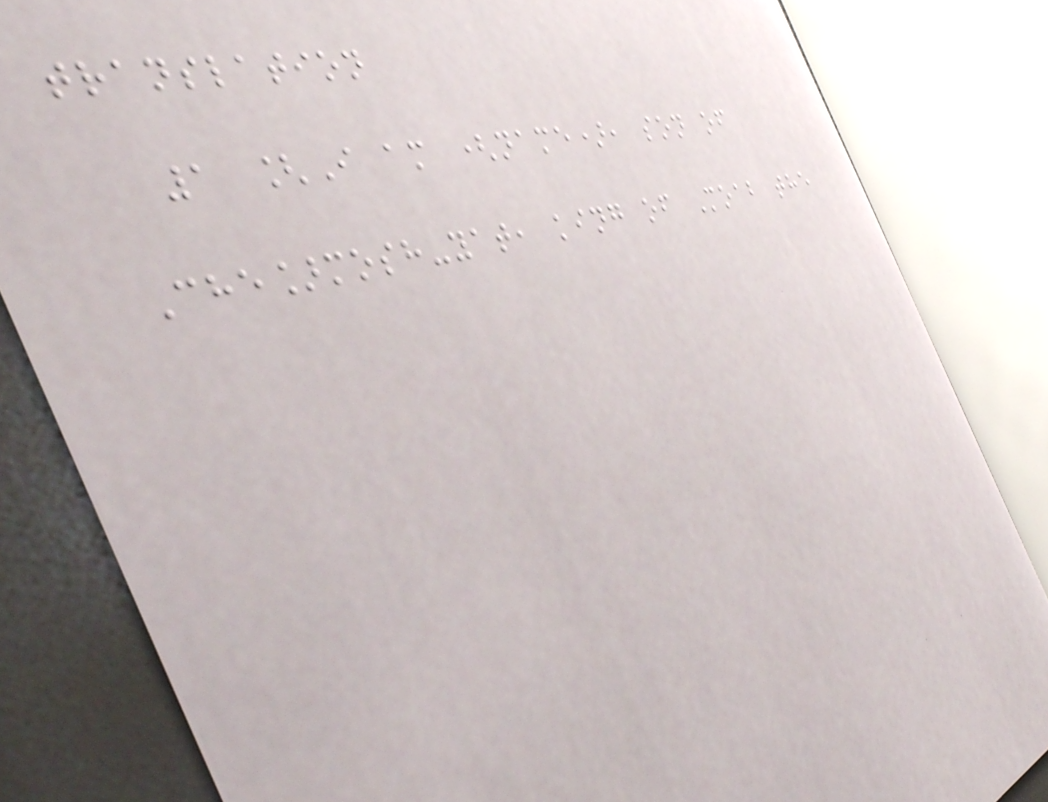translation
1 [I am (name), son of
Che]mosh-yat, king of Moab the
